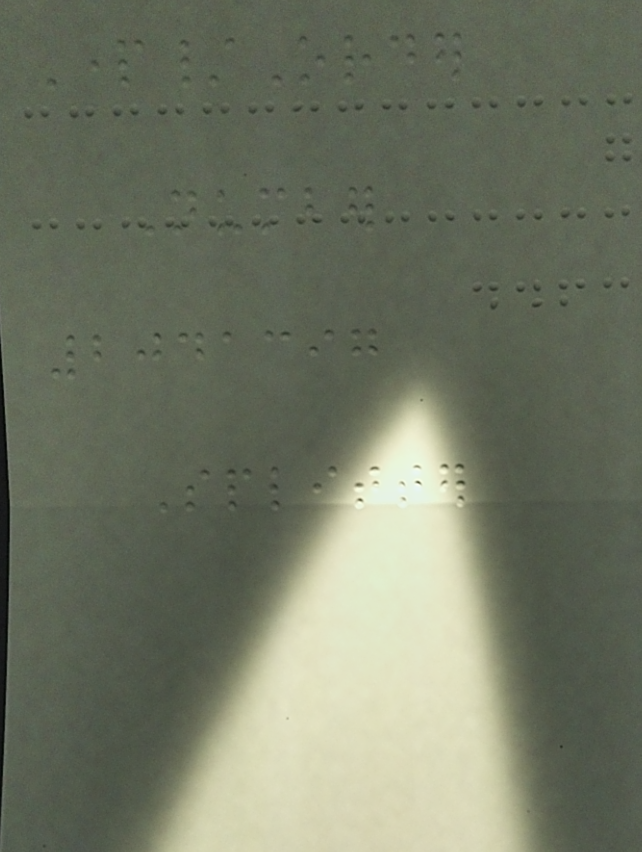Part/Order
Number
2041397
Splitter
